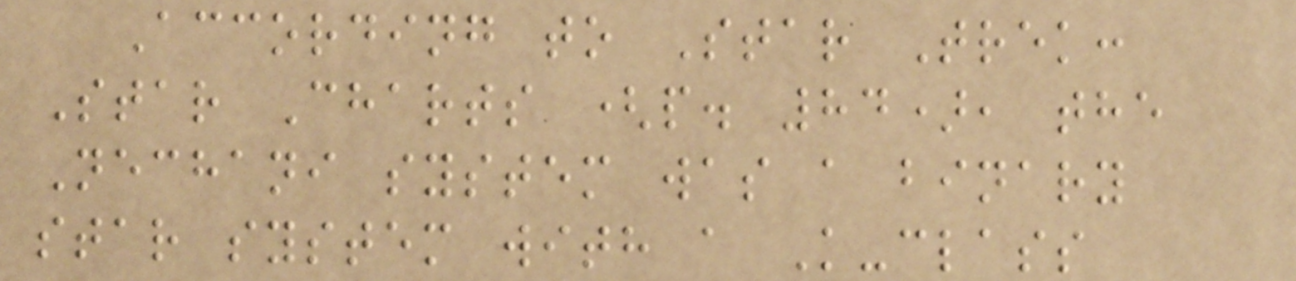According to Star Trek:
Star Charts (p. 84), the
Nechani system was a binary
star system with a K-class
